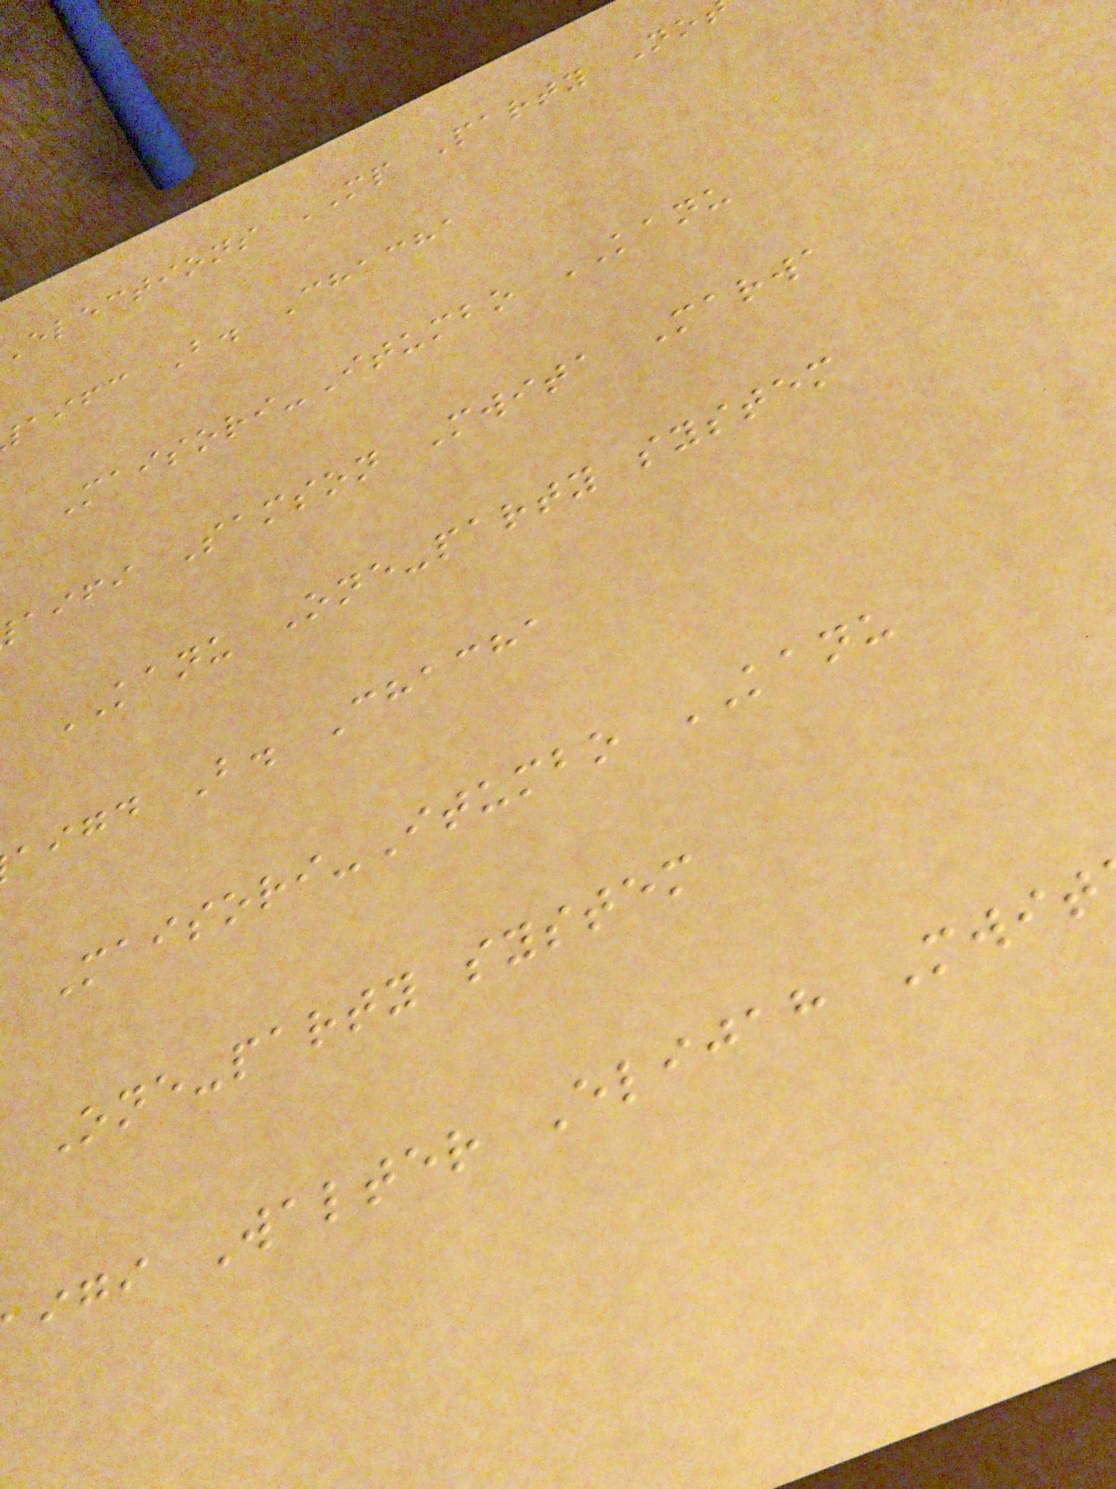Elections MP Party No
aifc B. Chacha
Maisori-Itumbo KANU
aifi Samson Mwita Marwa
KANU One-party system
aigd B. Chacha
Maisori-Itumbo KANU
One-party system
igi Walter Elijah Mwit
